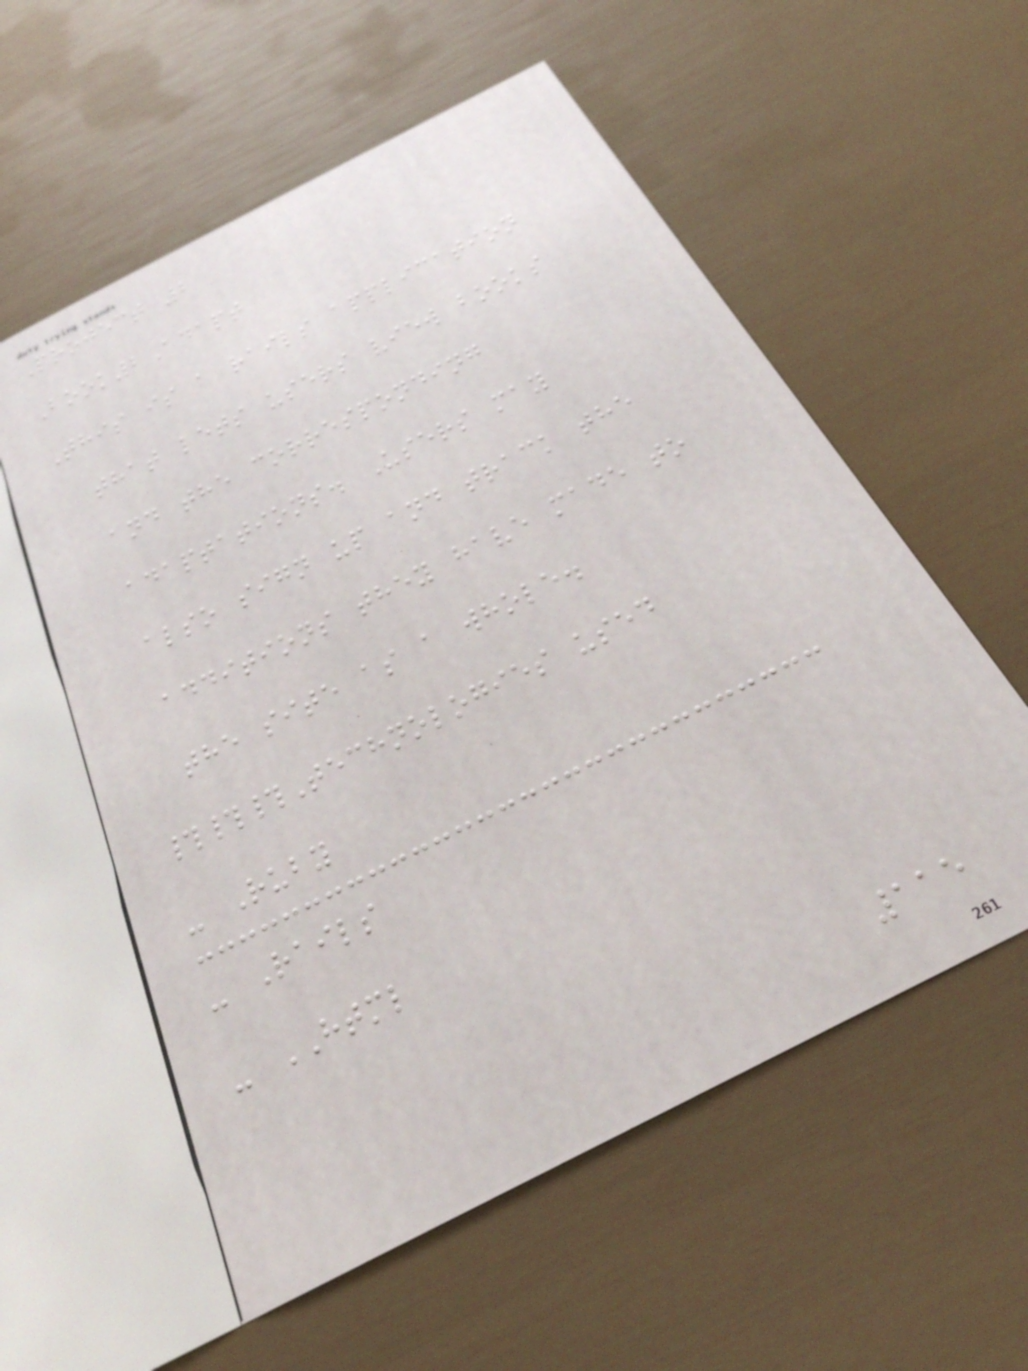Project 2
Book2Adapt
This is a rails application
that lets users view books
and the corresponding
adaptations. Users may
also sign up and track the
additions they have made to
the site as a whole.
###Technologies used
- Ruby
- Rails
- HTML
115
